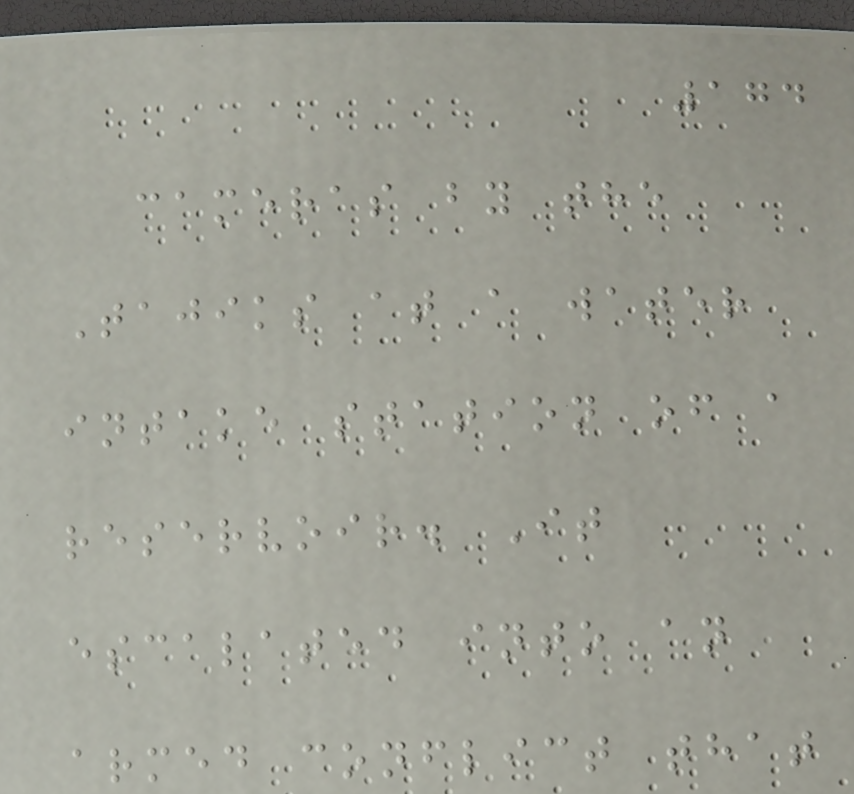174
cameras by the
Tajiks at a water
intake station of a
reservoir. It
escalated into an
armed conflict that
